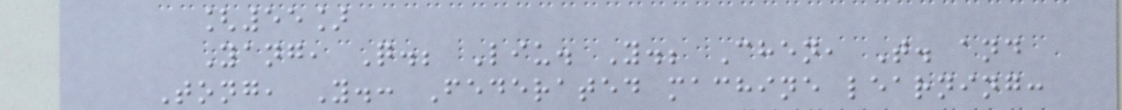[55]
Yang, Q.; Liu. Y.; Chen, T. and
Tong, Y.: Federated machine learning:
